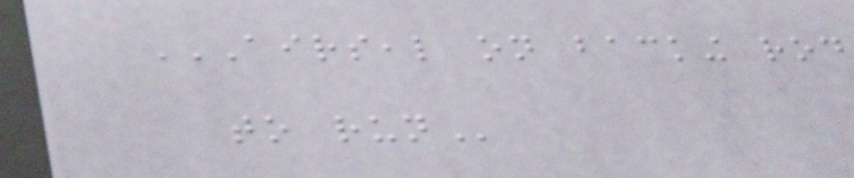AIRSEAL ON BACKING ROD
TO RUN
